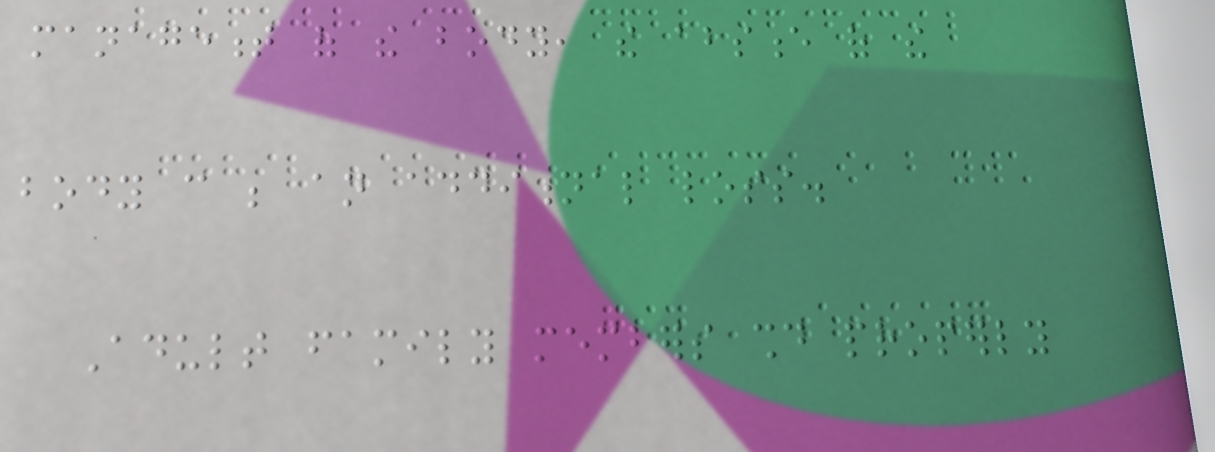management of the body, the absence of the
body can be an additional loss.
Adult family members should properly
